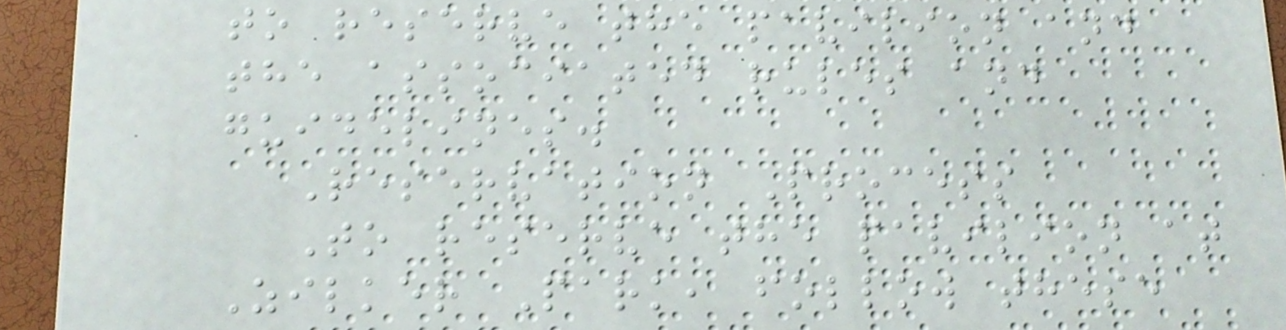to reserve the pavilion and
the associated rules and
guidelines.
Reservation Process
To reserve the pavilion at
Zilker Park, follow these
